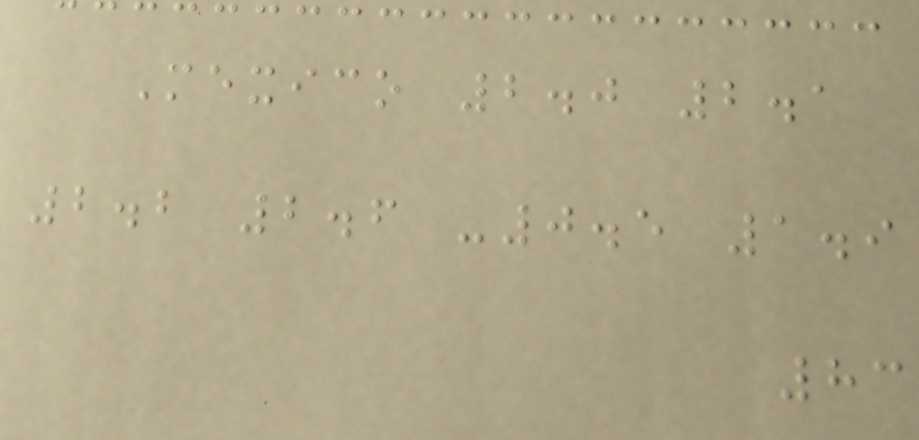Mexico 2.0 2.1
2.2 2.6 -0.5 1.9
83
